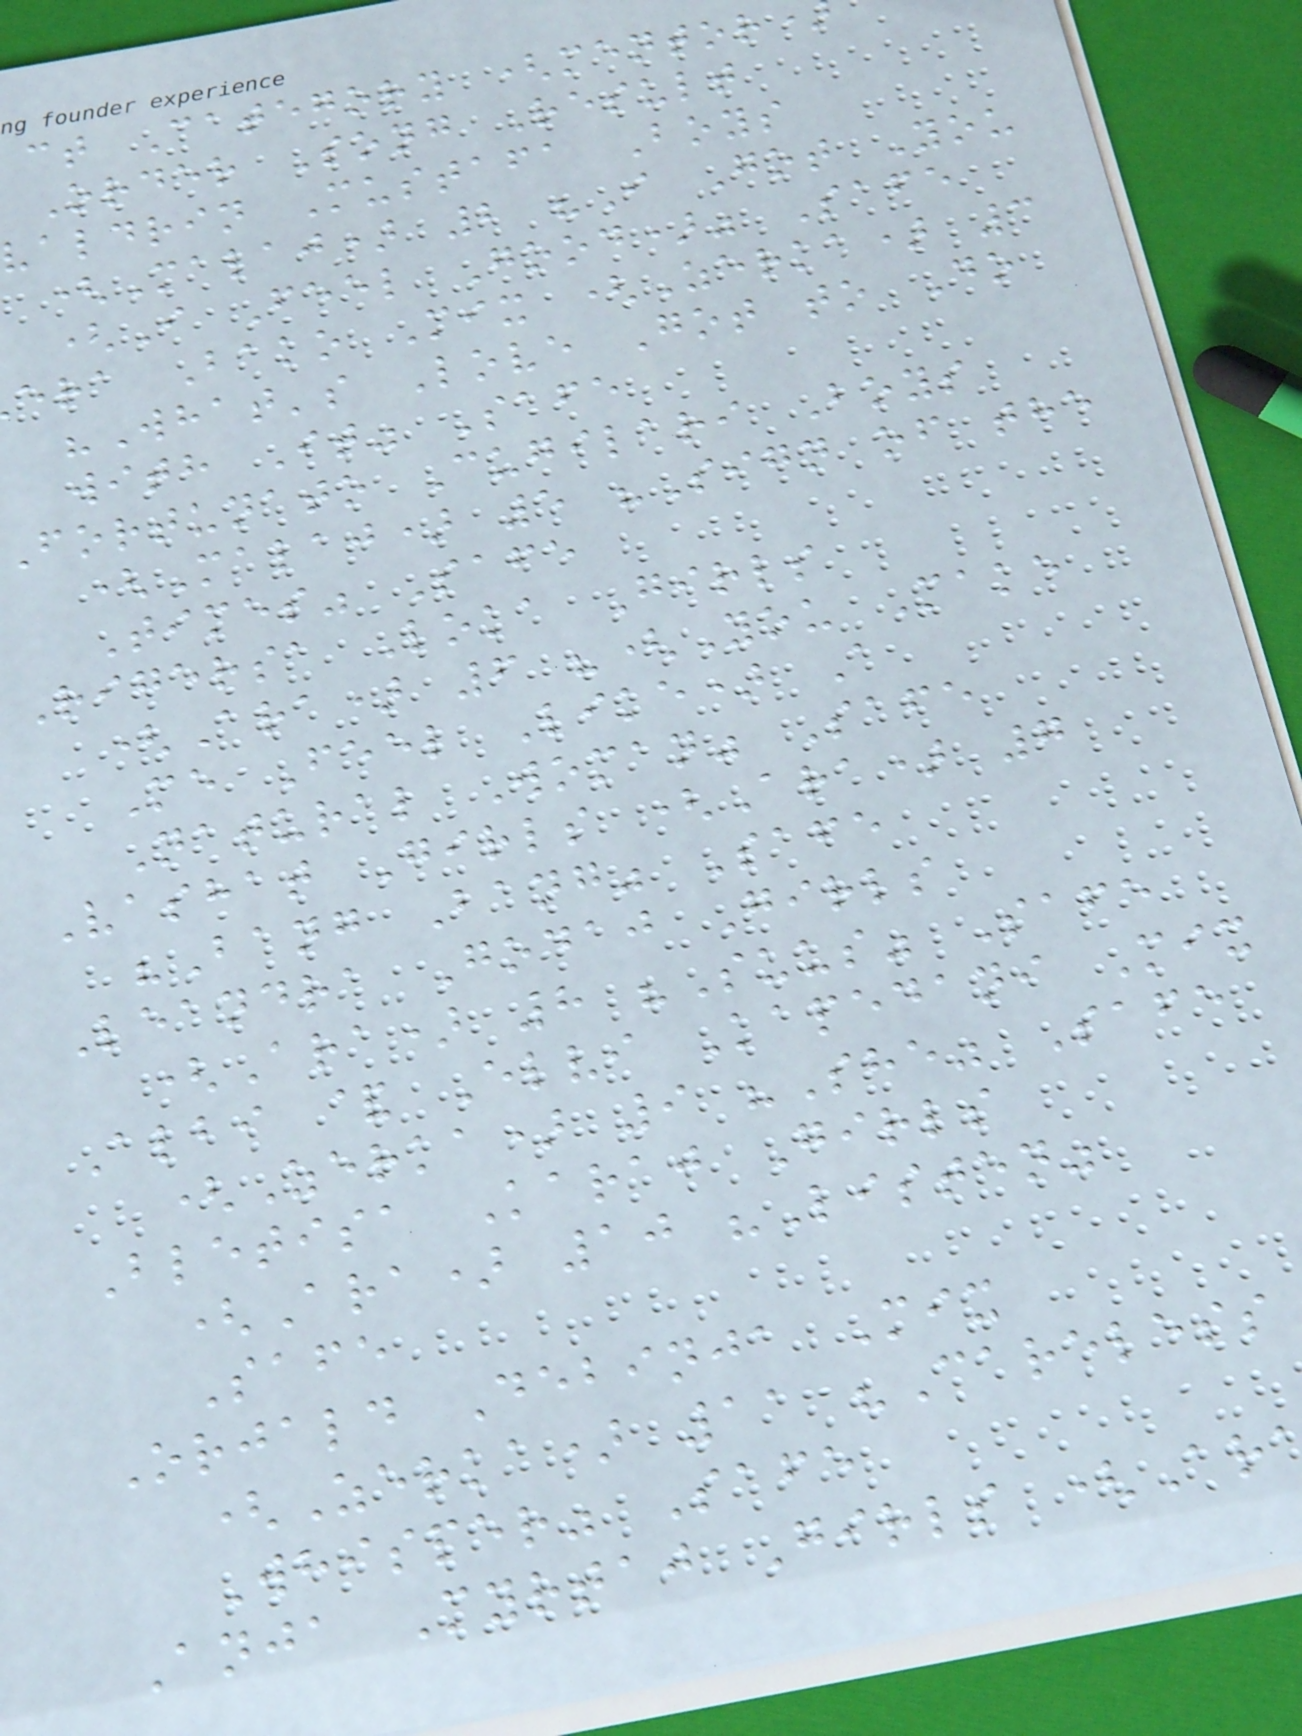ct Category (mentor
Order Song Result
valdrin Mustafa Boys
(Malaj) 2 "I Got You
(I Feel Good)" Safe
era Bako Mix (Zerka) 3
"What's Love Got to Do
with It" Safe
fortunato Cugilari Boys
(Malaj) 5 "Sign of the
Times" Safe
Rigersa Loka Girls
(Ara) 6 "(You Make
Me Feel Like) A
Natural Woman" Safe
Vashat Girls (Ara) 7
"Bang Bang" Safe
Leandra Godaj Girls
(Ara) 8 "Suus" Safe
Albi & Elvi Kapedani Mix
(Zerka) 9 "She" Safe
Bletisa Karaj Girls
(Ara) 10 "Listen"
Safe
Orjald Debinja Mix
(Zerka) 11 "Careless
Whisper" Safe
Anja Myrtaj Girls (Ar
